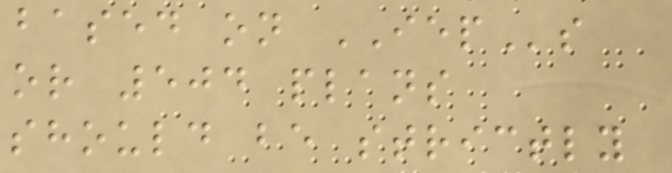based on IEPs
or 504 plans
should be strictly
